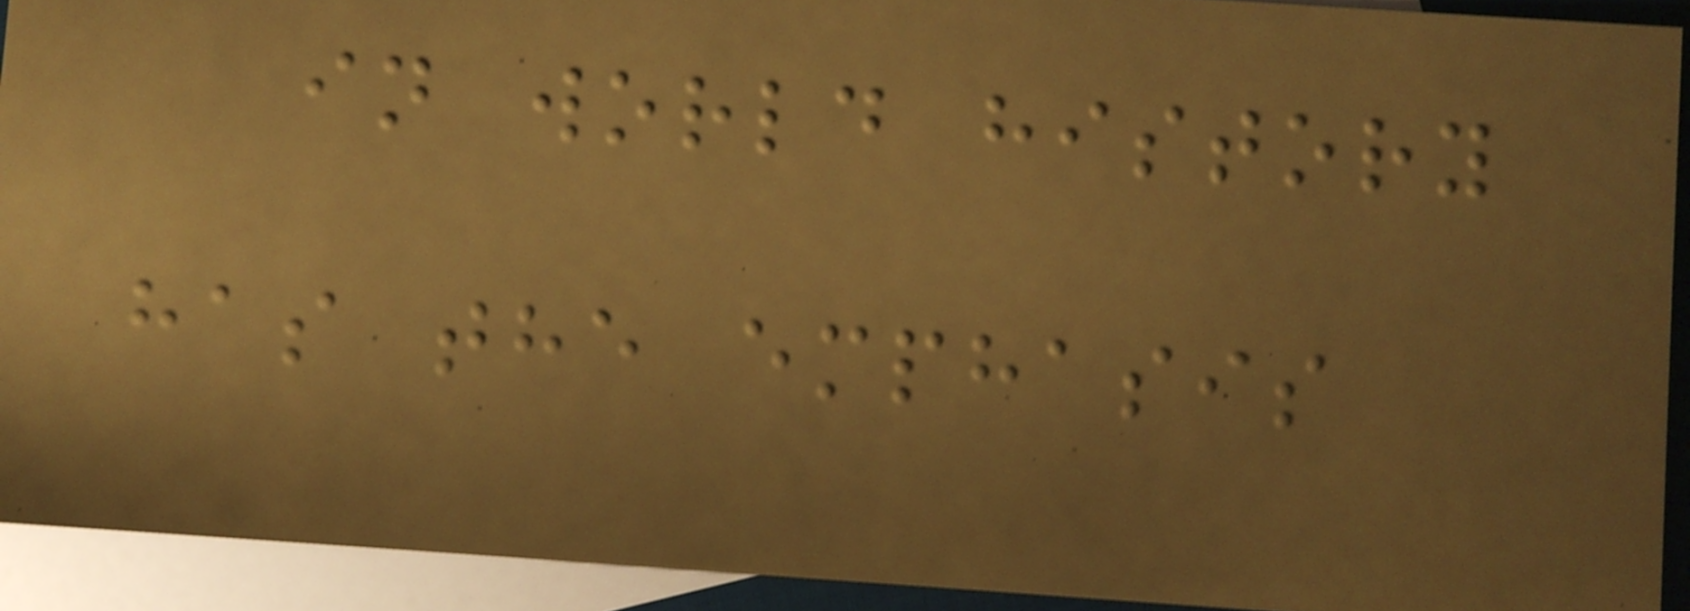in world history
has the emphasis
